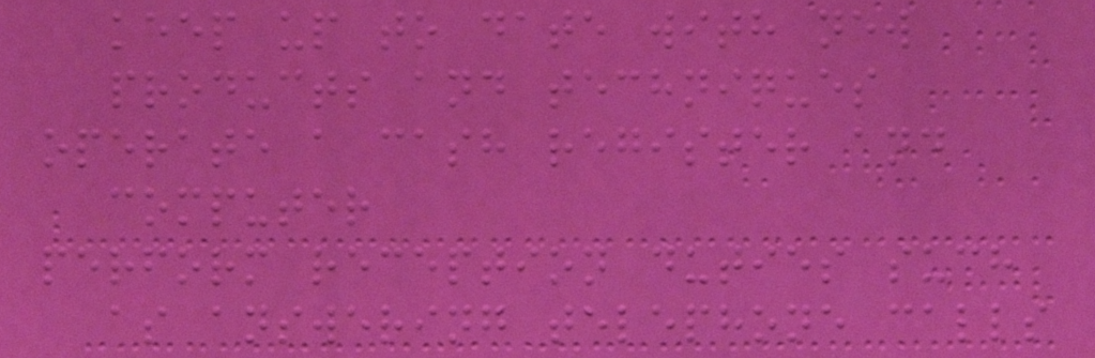keep up to date with new
products and techniques
operate a cash register and
computer
perform reception duties such
as answering telephone calls
